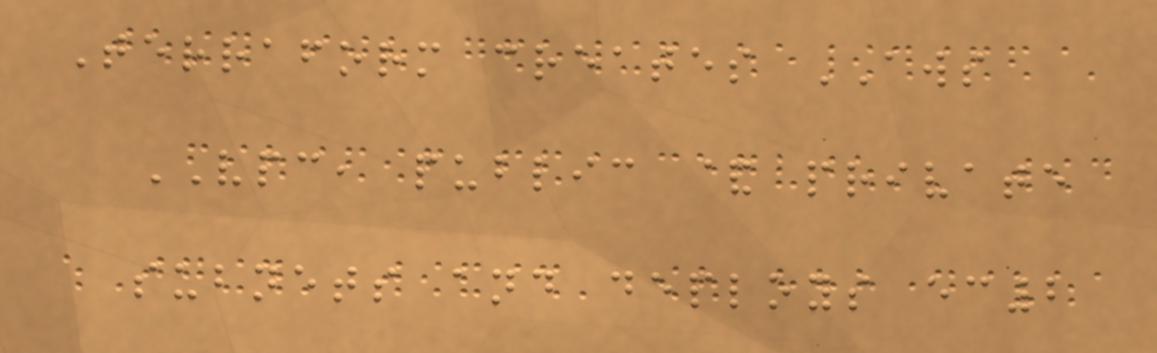Terraform creates AWS
VPC, public & private
subnets and deploys ec2
